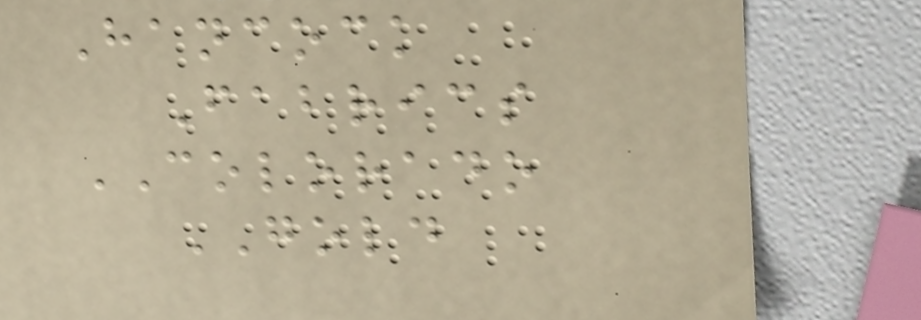Hancock
Fabrics
COLORADO
GOLD
